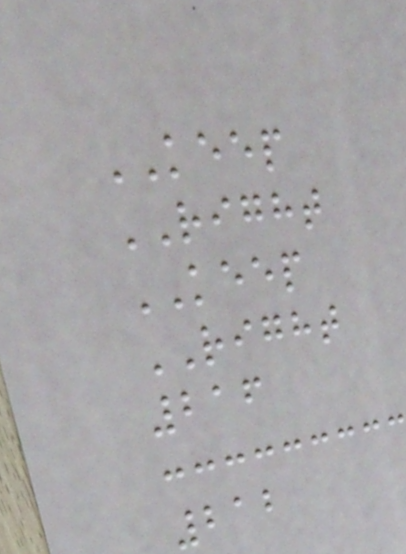KEEP
RIGHT
KEEP
RIGHT
216
212
